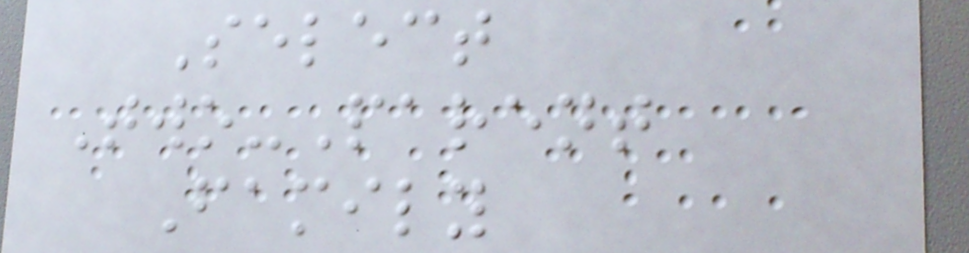Select
Two-Parent
Family
